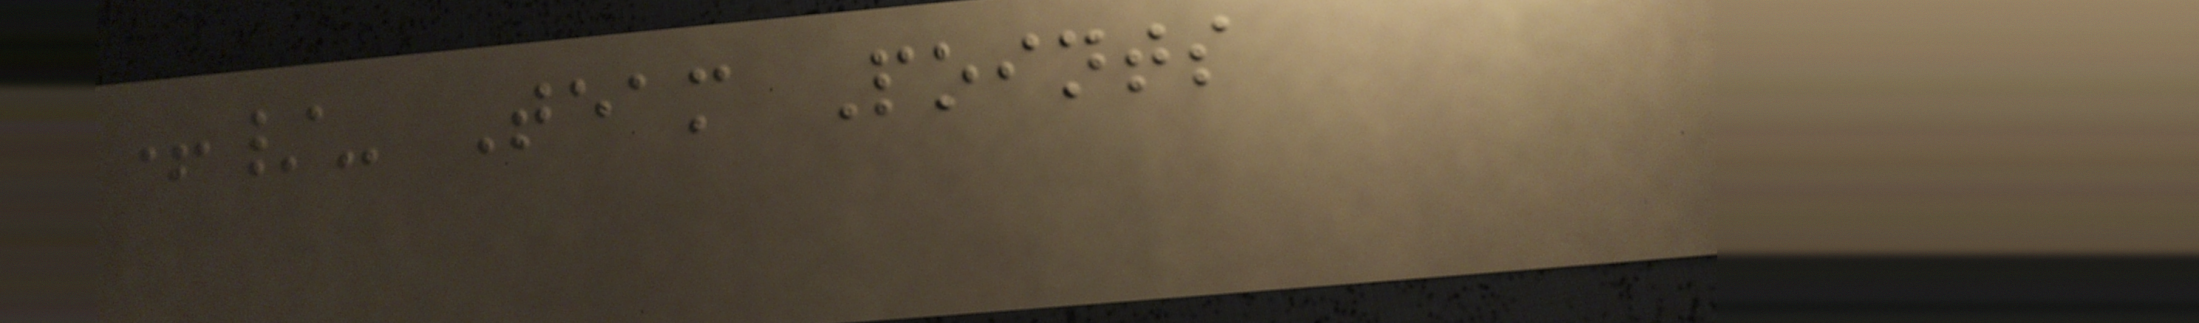+/- Team Points
